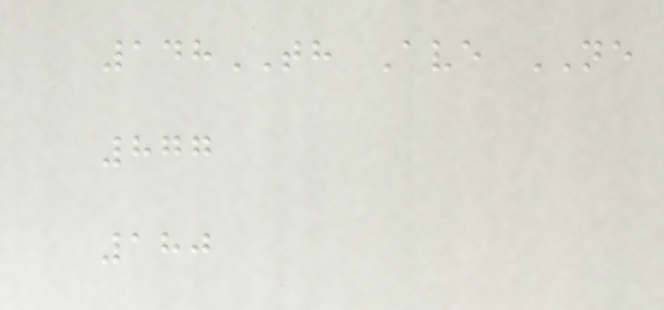148TH Ave NE
877
180
